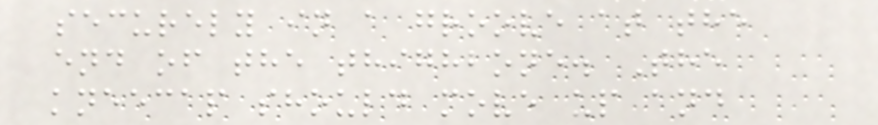securely in a groove at the
end of the thighbone. The
kneecap should move up and
